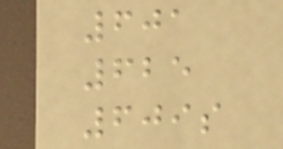601
625
609s
